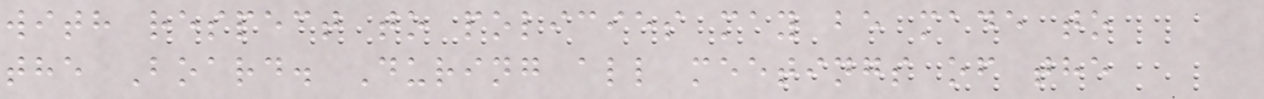with respect to policies may be made to
the Board. During all meetings of the
